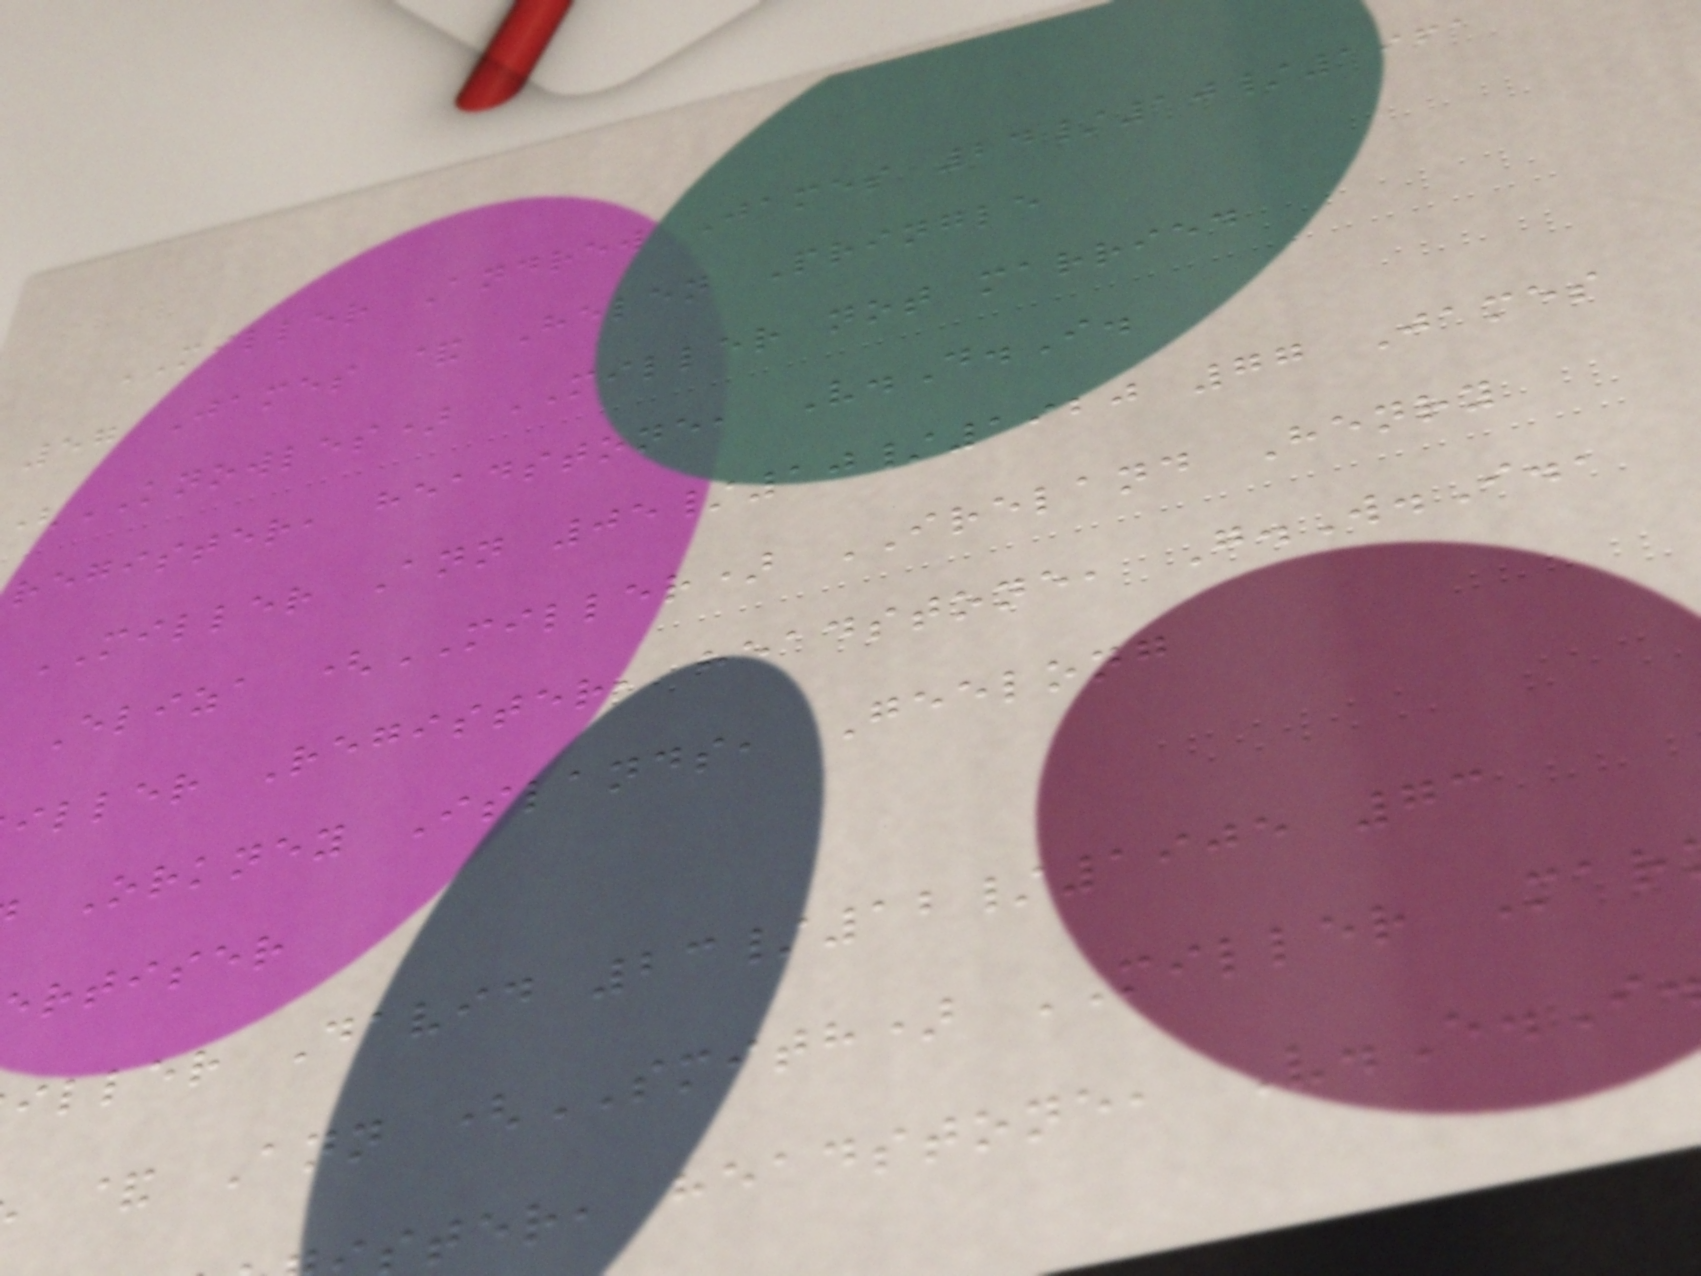MILLER Andrew James 24/10/1961
57 James & Helen Pringle
KNOWLES) MILLER not married
register, headstone, V.D.I.
MILLER Ann 05/10/1920 77 James
Eliza (MILLER) IRELAND Henry
iller Register, headstone, G.W.I.,
Orkney Islands, Geelong
rtiser
iller David 23/12/1905 73
& Ann (SMITH) MILLER Mar
ter, headstone, V.E.I
